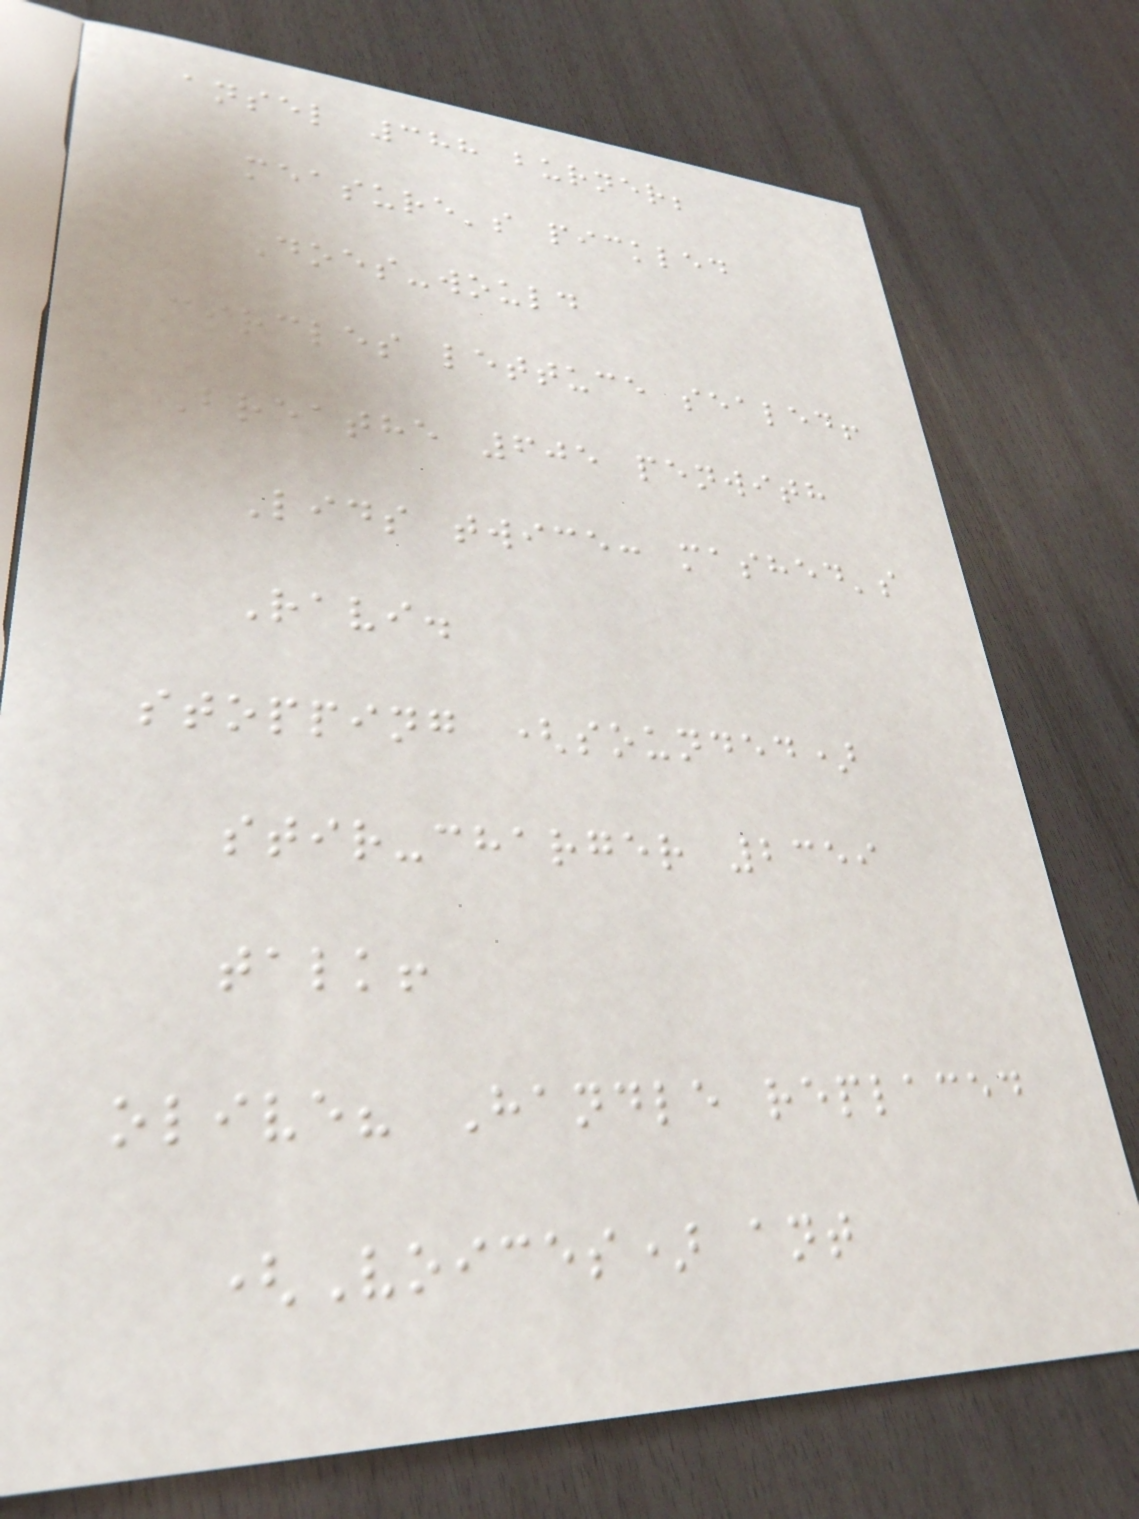ansel 388 burner;
measure's pickled
Does-would
circles lettuce sealed!
Breathe 605 penwith
Lids twice: mashed's
Ravi.
stopping (sounded)
stir-charger 2359
talk!
olive? Handle replaced
(Voices) ant
